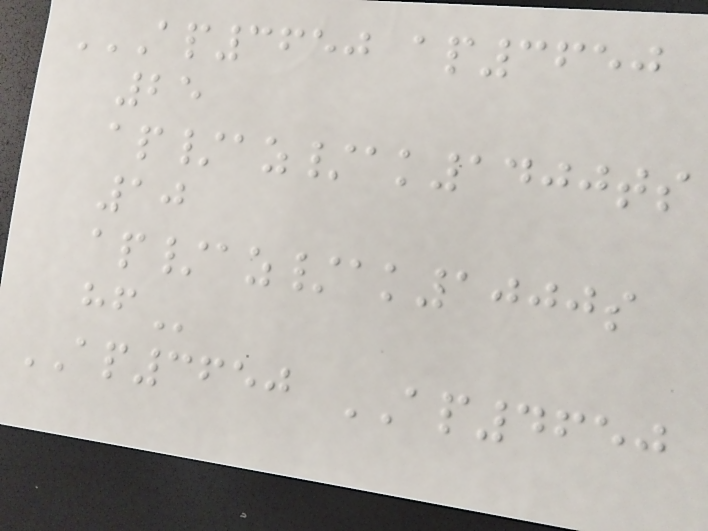AP3650 AP3650
25
AP/AZ/AK1400TS
10
AP/AZ/AK1000S
HF
AP3650 AP4650
